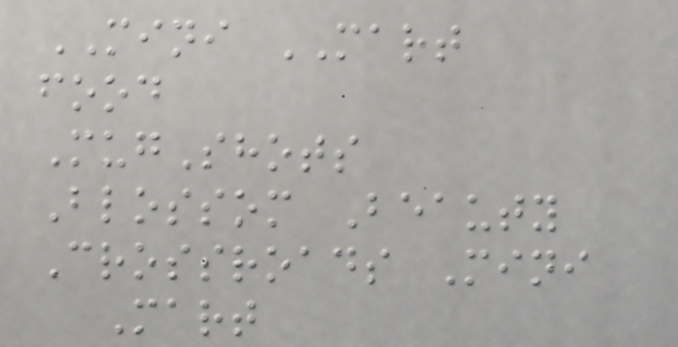MINI MART
food
MugShots
Blossom Beauty
Crossroads Mini
Mart
